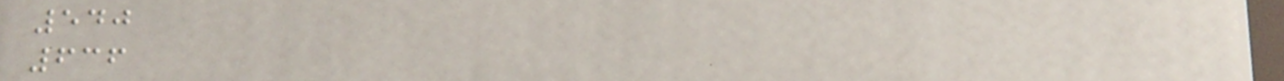540
636
